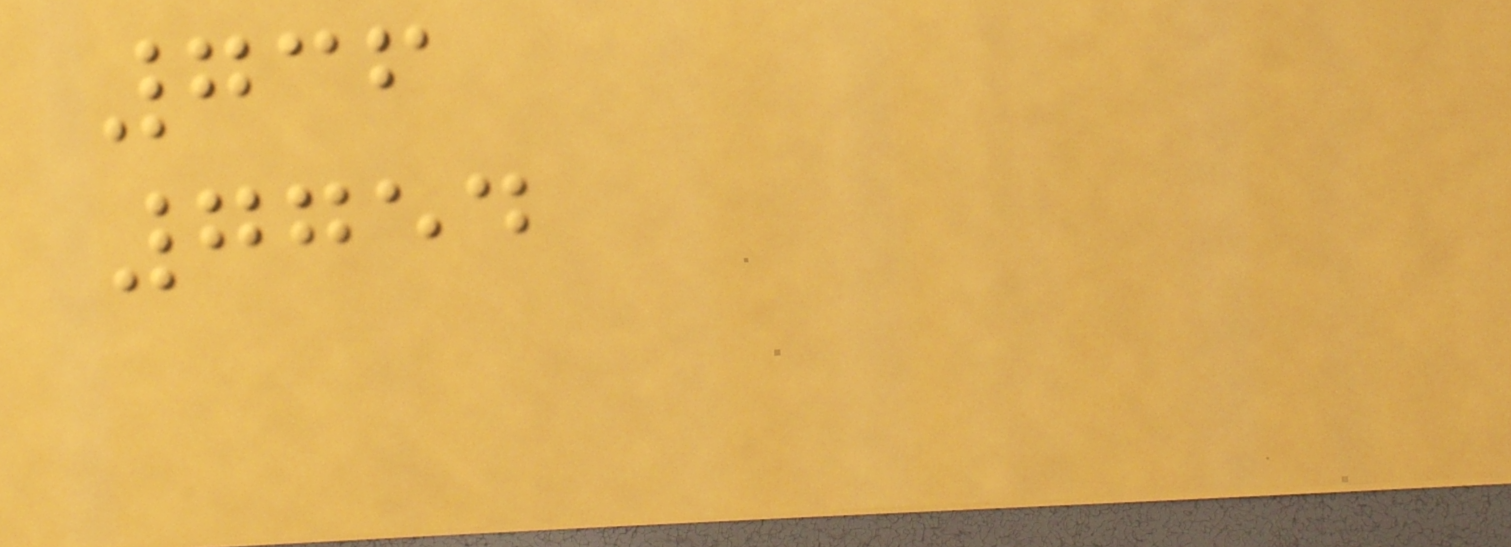736
7754
